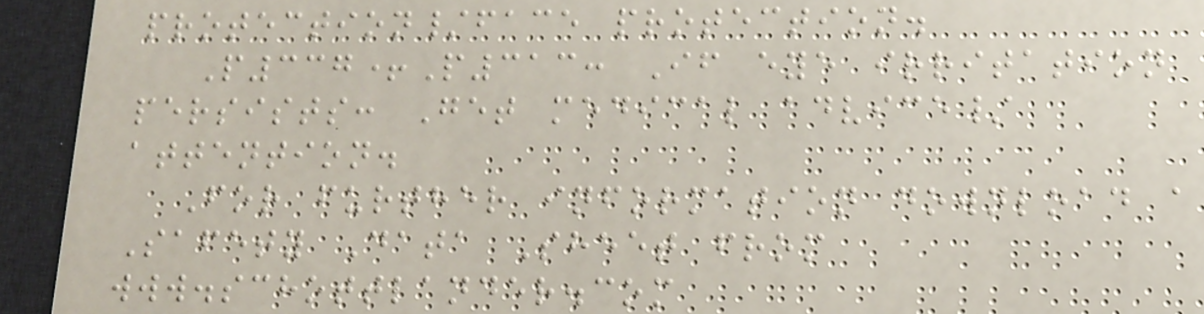protection/face protection.
P337+P313: If eye irritation
persists: Get medical advice/
attention.
For further information download a
Safety Data Sheet from
www.schottlander.com
